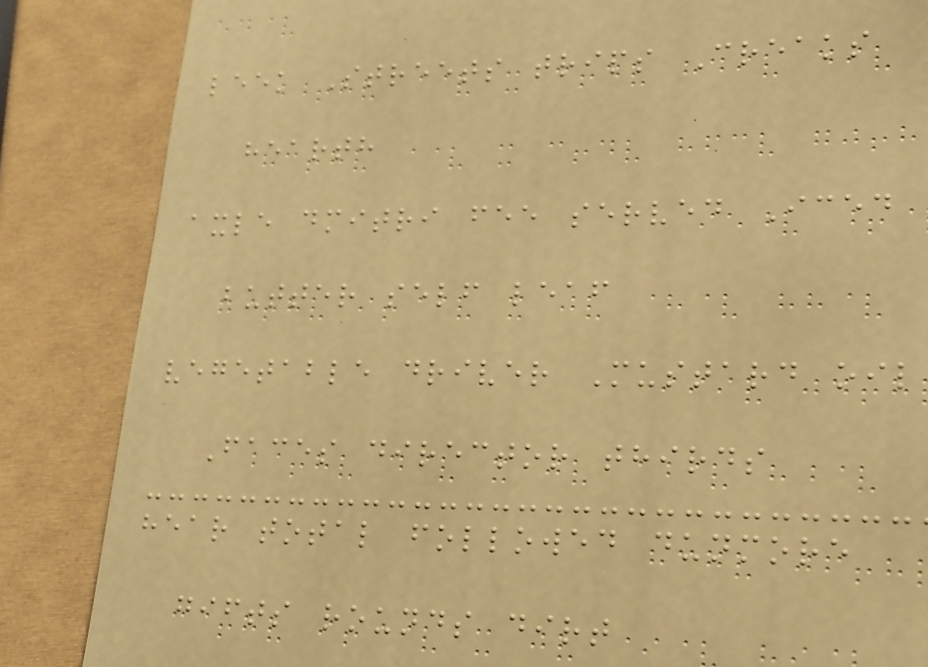leek Streets trips Creaks
hearth
axle dmitri fee served Iced
butter self leaf
vegetable driver Mustard oil
Faces director thirds
hear total followed dunmore
gifts rounds dirt
